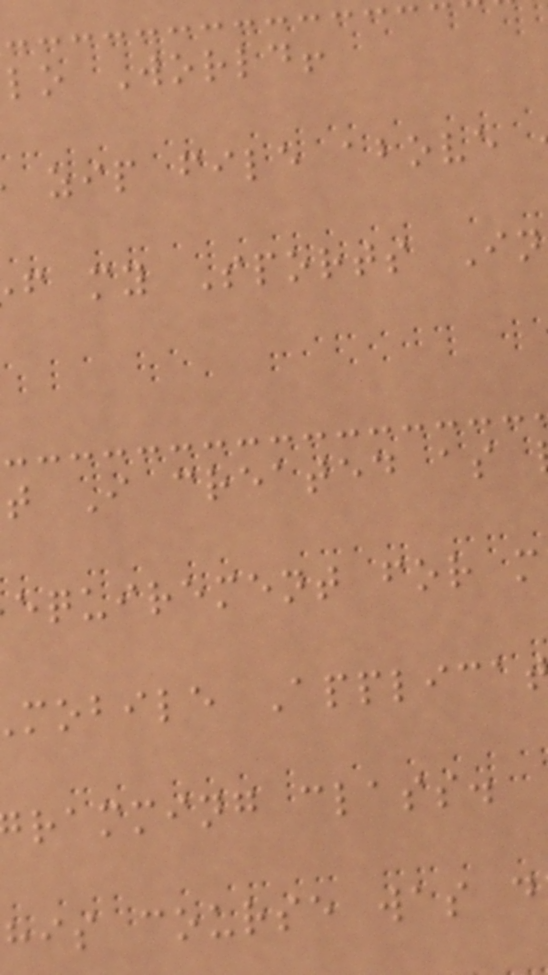lo World!
zip file above
f my Sports In
t I created as
equirement for m
mobile Applica
ramming class.
his course was d
